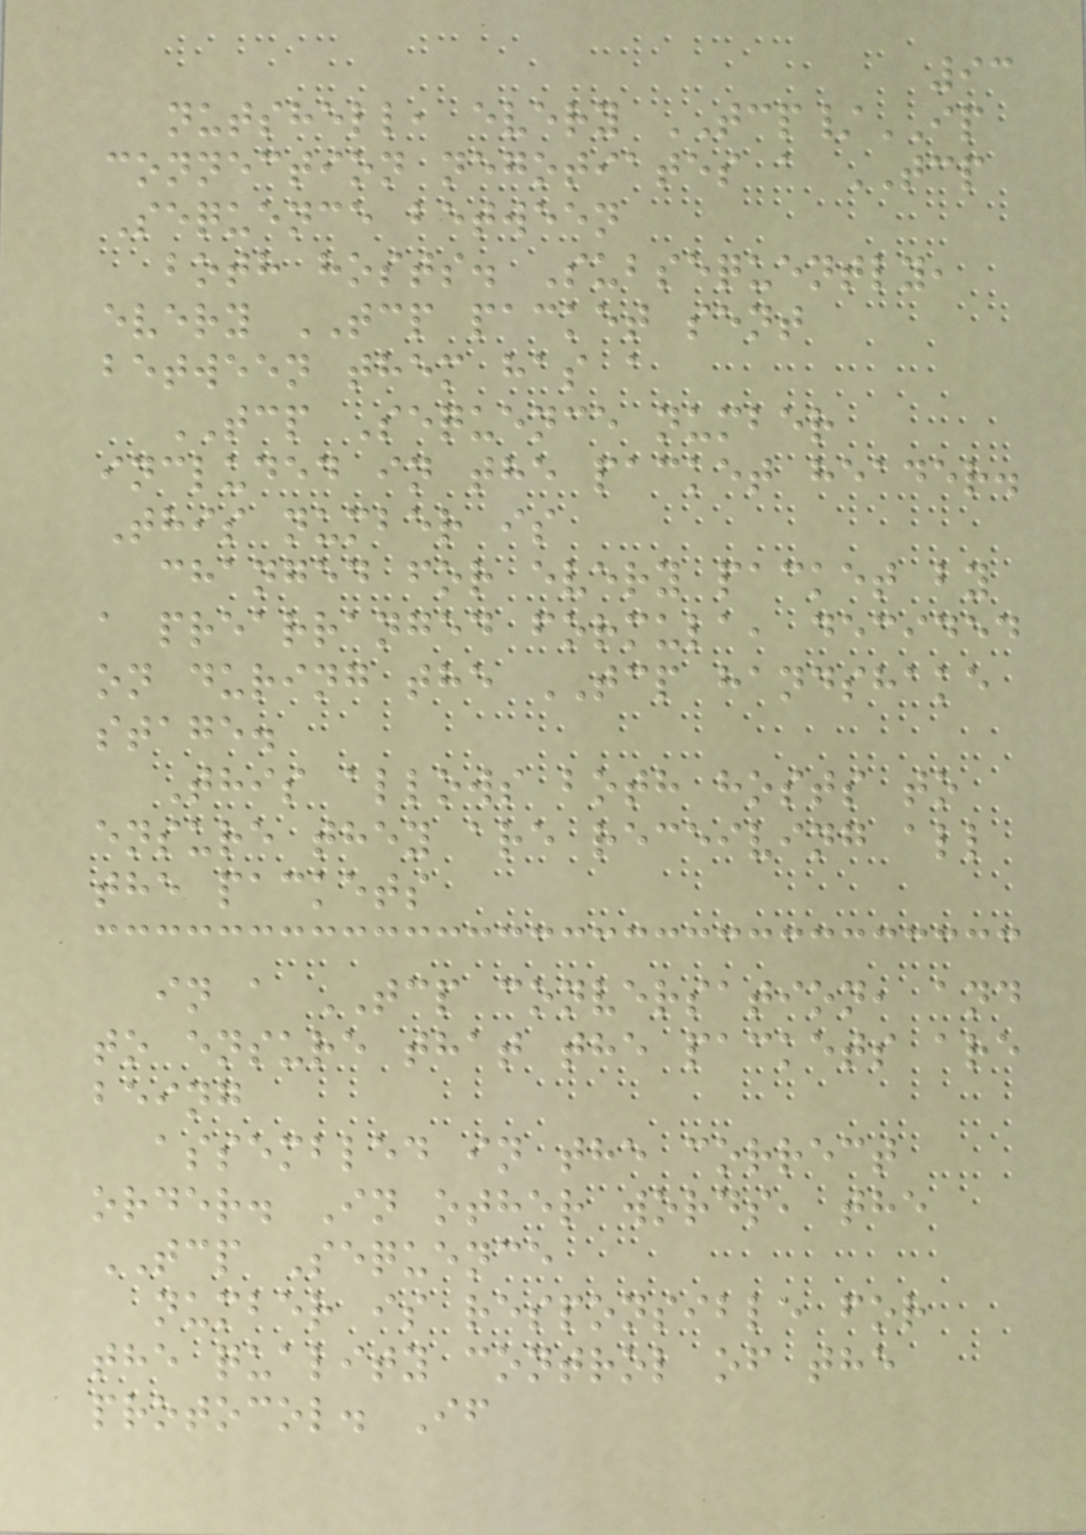93
nutshell, every TCP/IP
connection negotiates a TCP
Sequence between
both hosts. Subsequently,
every TCP packet sent
between them has a
TCP Sequence number
included in the packet header.
This number is
changed for every packet by
a prearranged formula, decided
on during the TCP handshake
stage.
This allows both hosts to
ensure they are receiving all
the packets
in a TCP conversation, and
to ensure that the packets are
being
assembled in the correct
order. In other words, the
TCP Sequence
number is responsible for
the quality control of the
protocol. If
